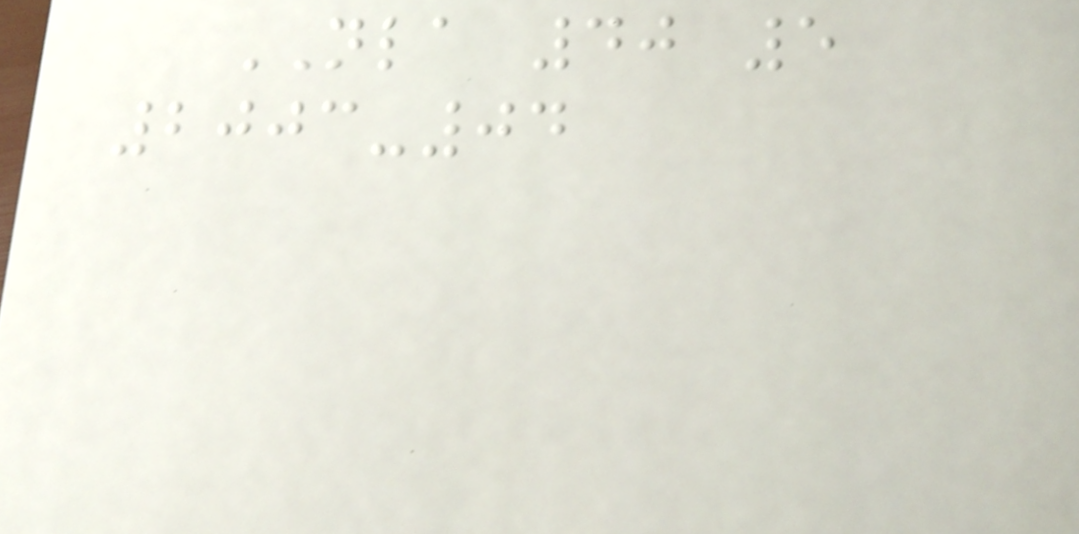NLA 40 5
2003-04
